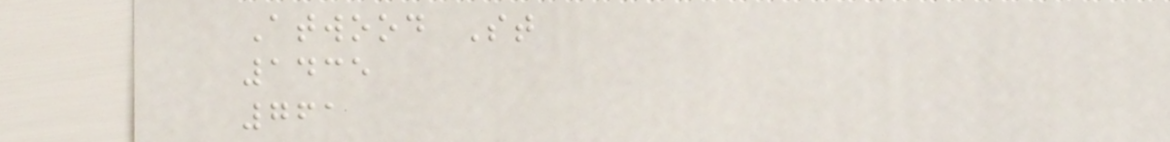Atwood St
1435
761
